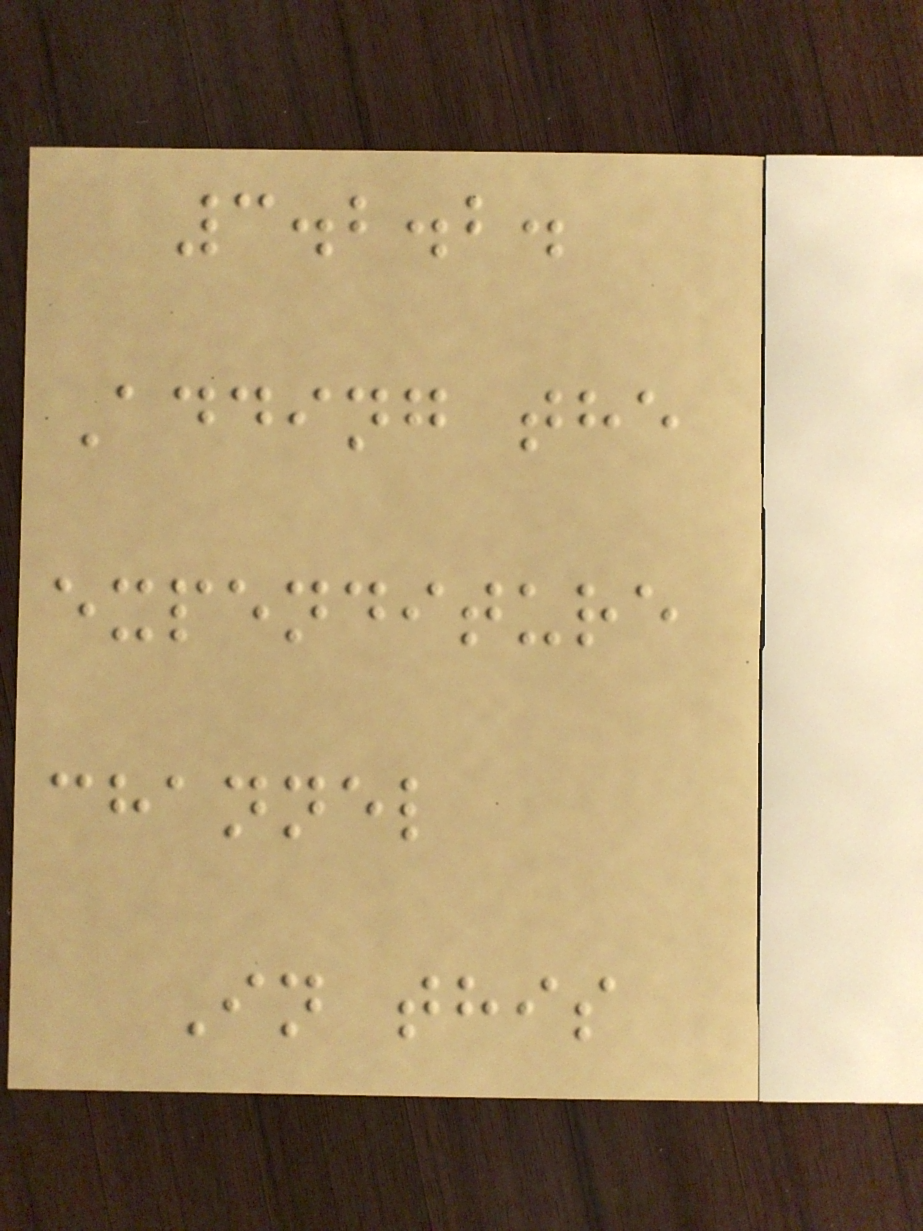3.2.2.
Adding the
expenditure
channel
In this
